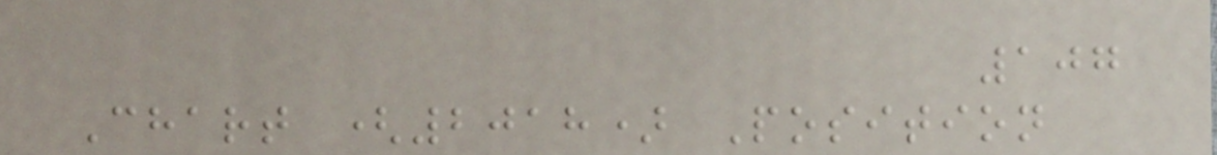107
Chart (2018) Position
